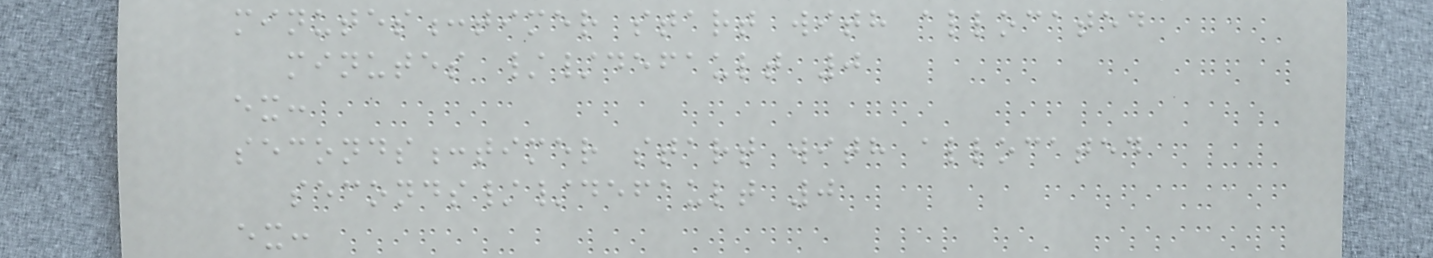minutes:timer start with allocated
minutes //default 0
ex:
seconds:timer start with allocated
seconds//default 0
ex:
